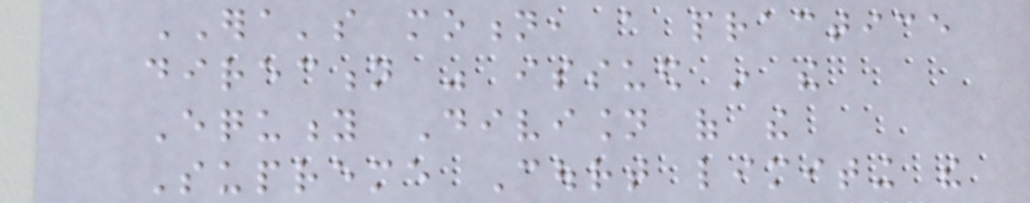ERA's motion, a practice
direction was issued in the
Equity Division of the
Supreme Court limiting the
